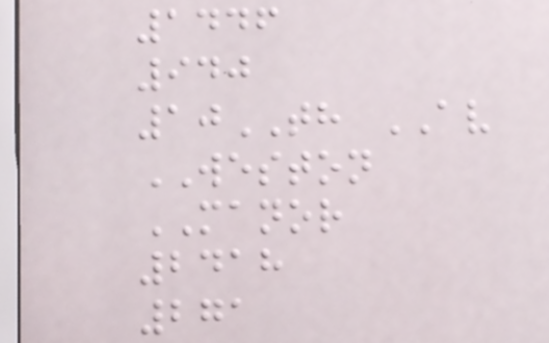1446
940
10TH AV
WESTON
MANOR
2418
271
